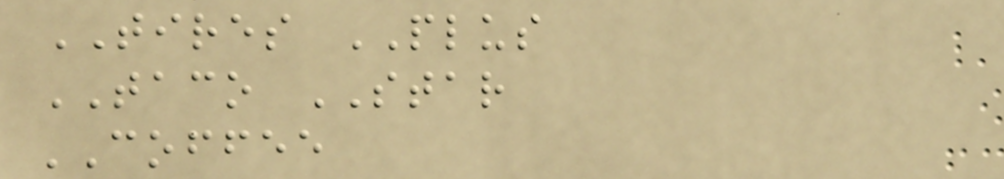TIRES PLUS
TACO STAR
COFFEE
